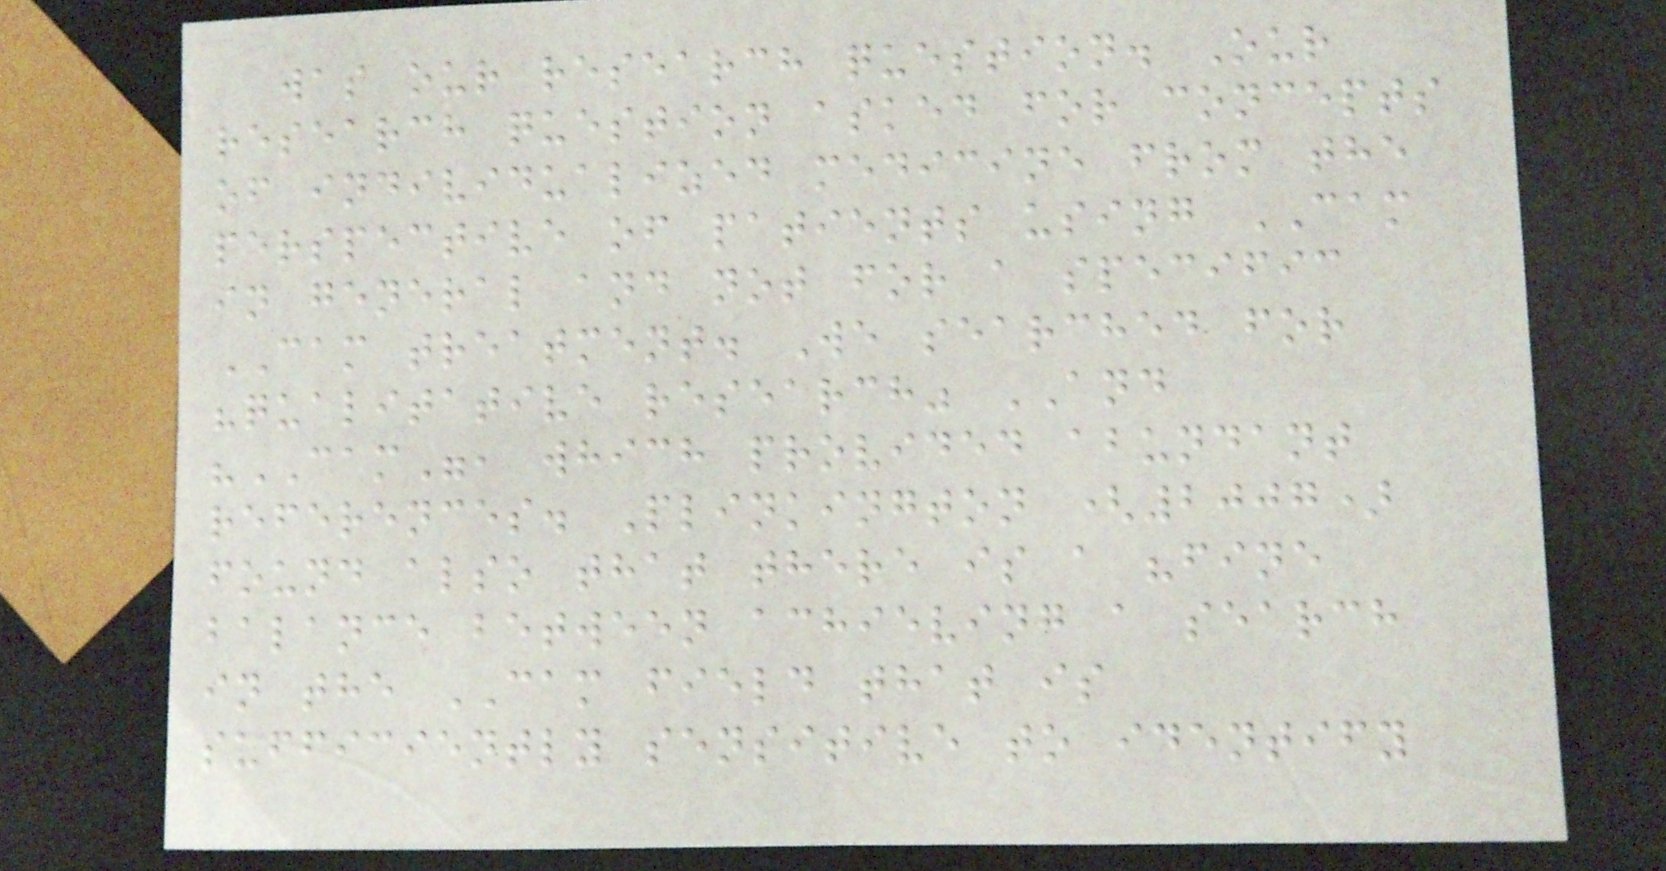was our research question. Our
research question asked for concepts
of individualized medicine from the
perspective of patients using CAM
in general and not for a specific
CAM treatment. We searched for
"qualitative research" AND
"CAM", which provided abundant
references. Plinkington (2007)
found also that there is a "fine
balance between achieving a search
in the CAM field that is
sufficiently sensitive to identify
